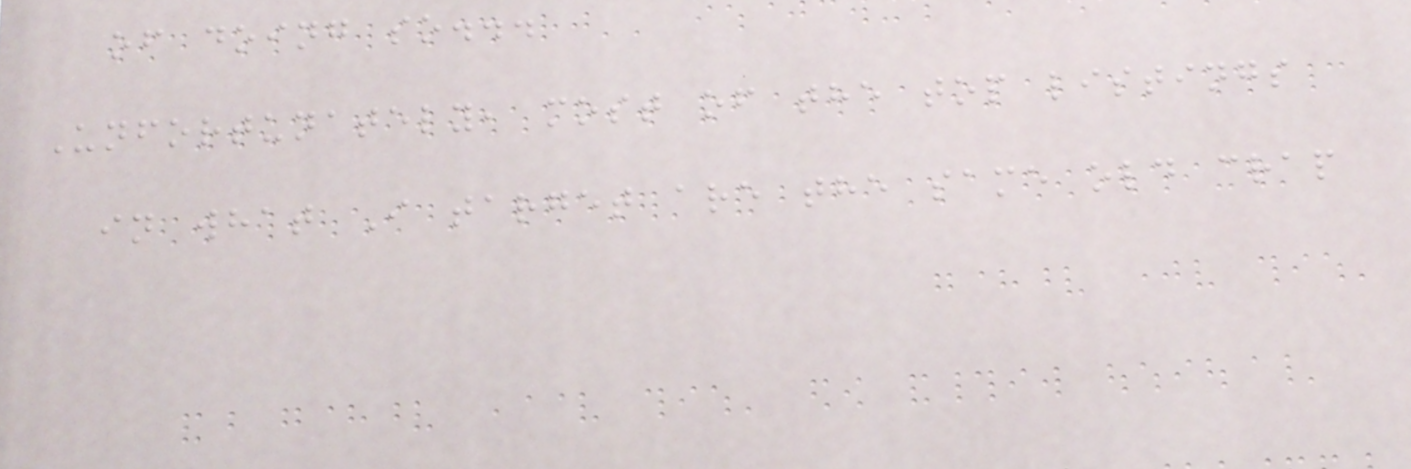of doing so...
Unfortunately, most of the top listings
in what I target are the same old crap
